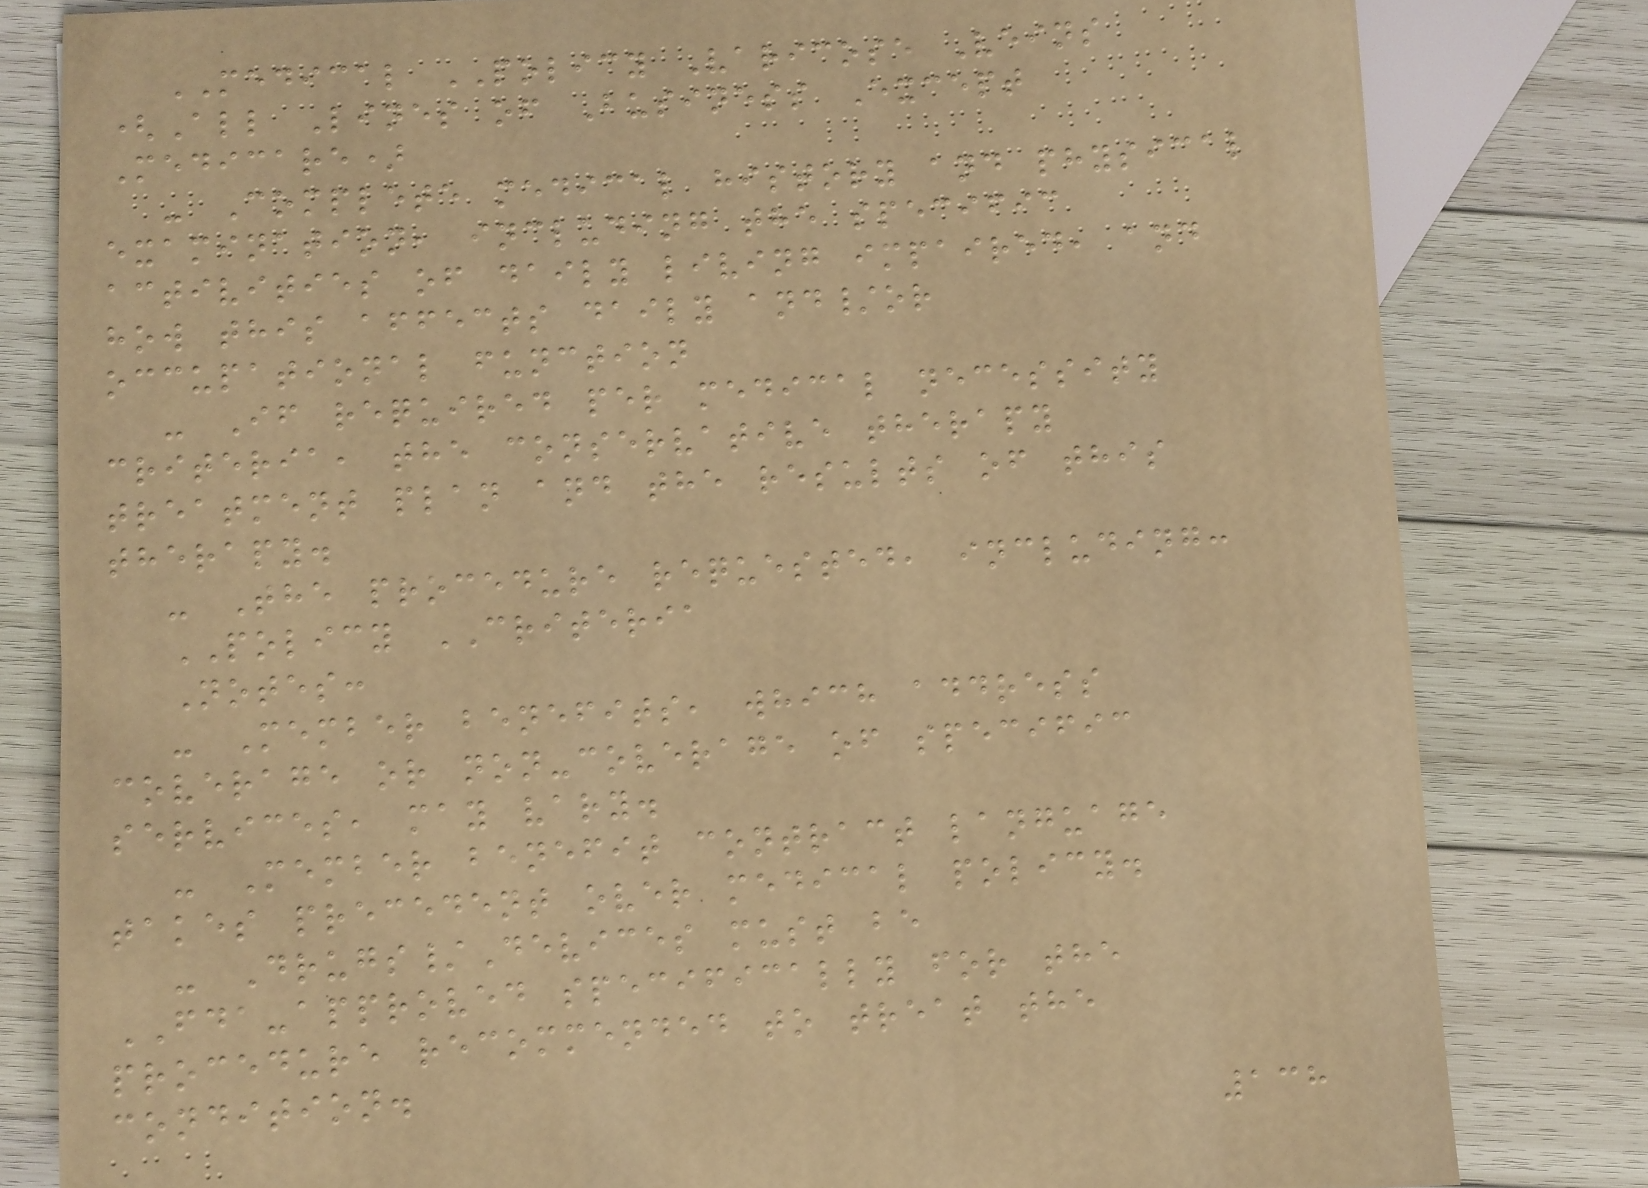MEDICAL POLICY Varicose Veins
(All Lines of Business Except
Medicare)
- Complete medical history and physical
examination, including the specific
activities of daily living impaired, and
how this affects daily and/or
occupational function
- If required per medical necessity
criteria, the conservative therapy
treatment plan and the results of this
therapy.
- The procedure requested, including:
POLICY CRITERIA
Notes:
- Member benefits, which address
coverage or non-coverage of specific
services, may vary.
- Member benefit contract language
takes precedent over medical policy.
- Drugs/Devices must be
FDA-approved specifically for the
procedure recommended to treat the
condition.
138
